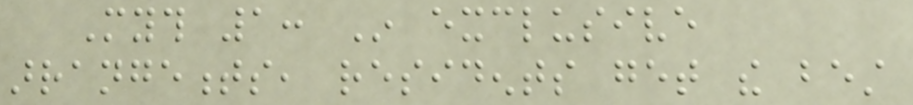Myth 1: In exclusive
arrangements, residents get the best
